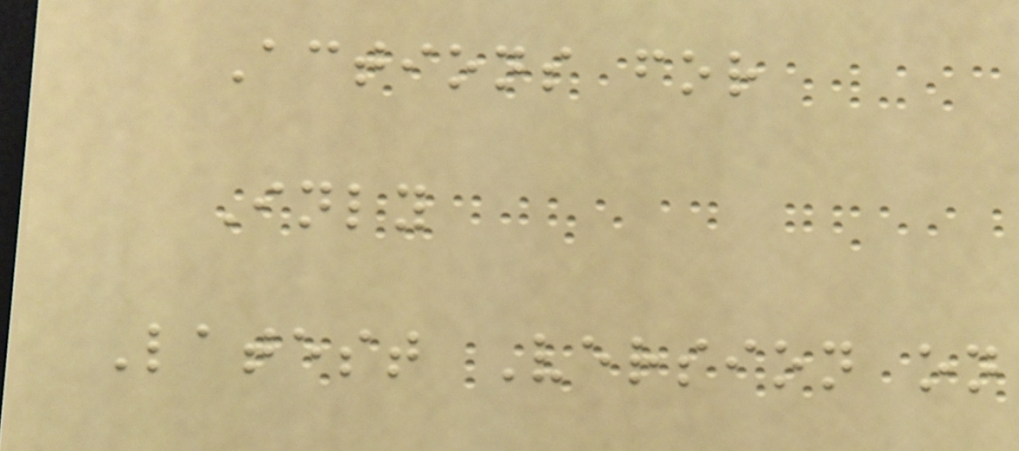Actions for
Inly
Latest Version on
